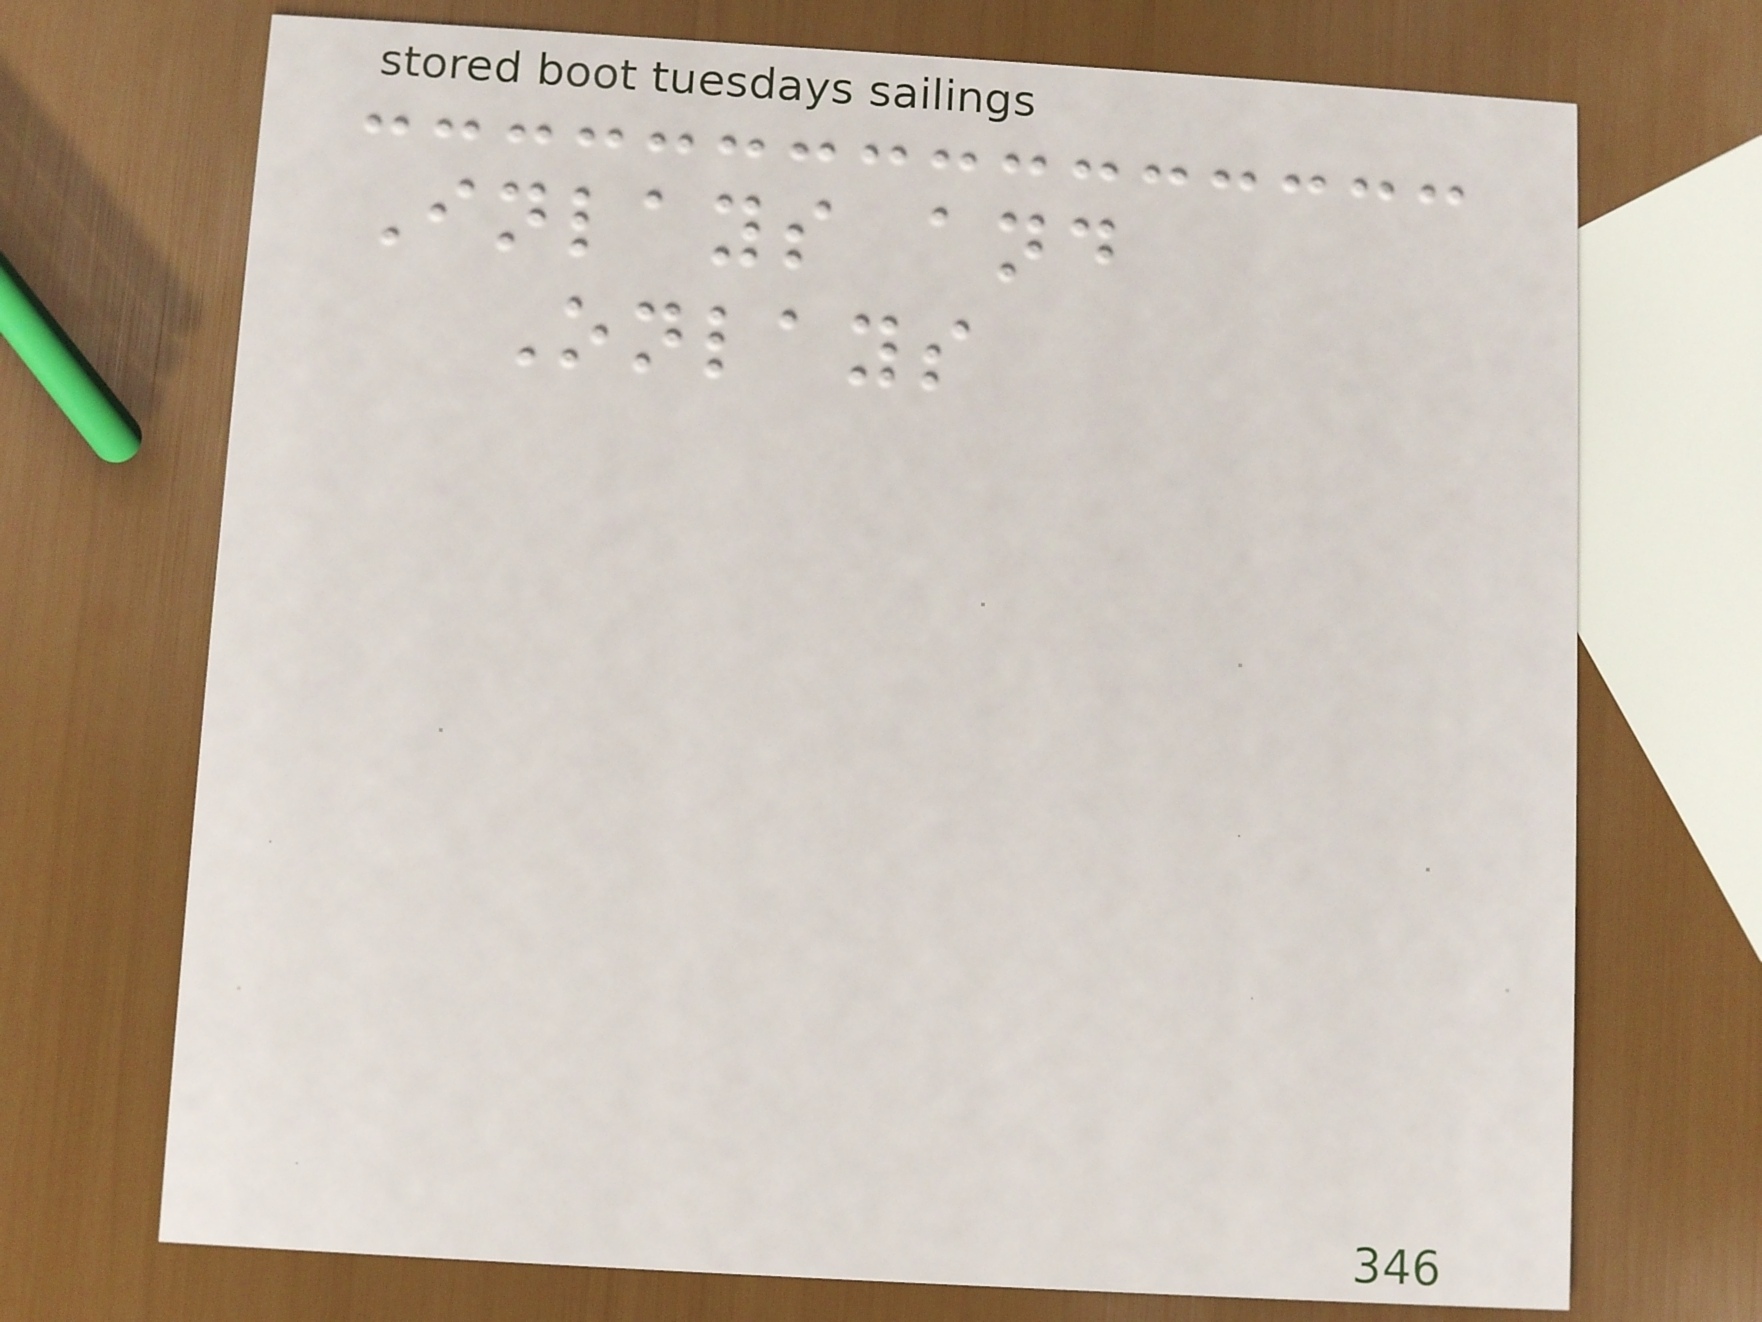Inlays and
Onlays
